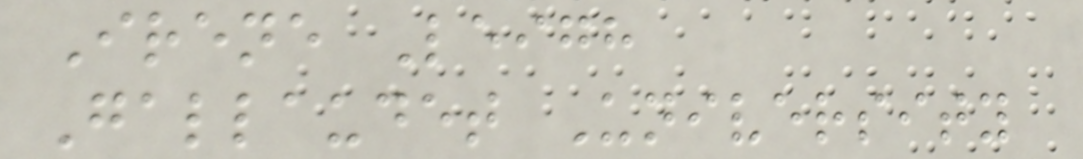Irene Leigh
Gallaudet University
